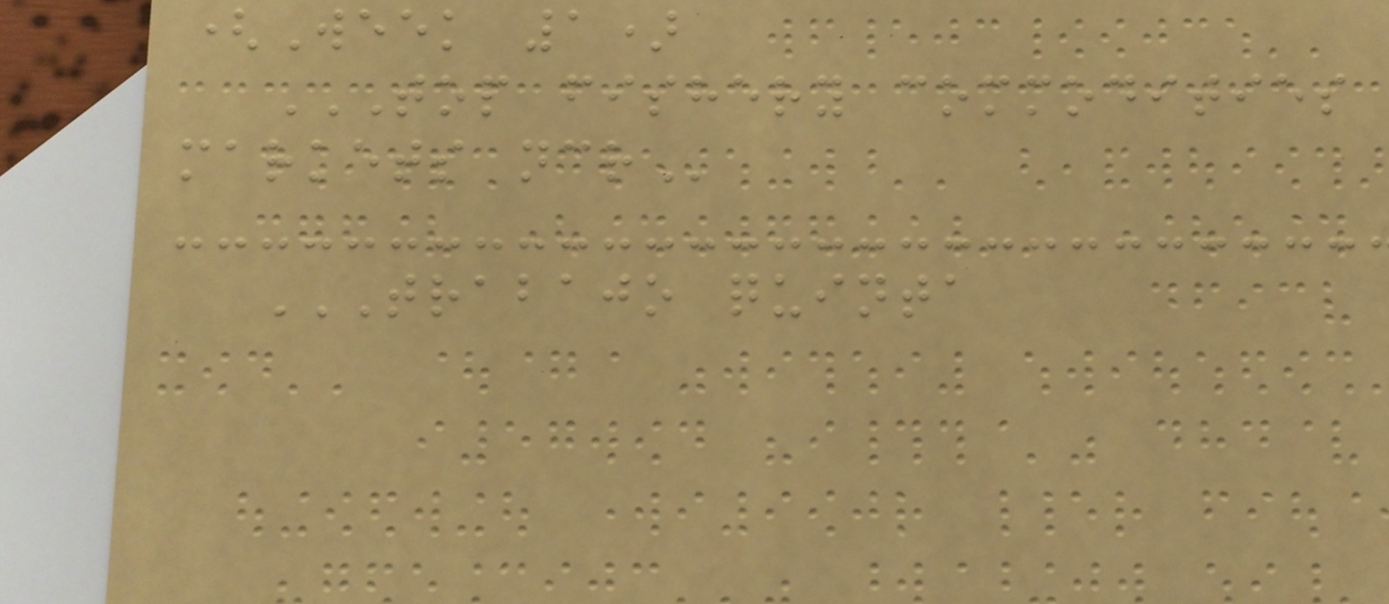(Week 1)
TOP FISHERY COMMODITIES
MARKETS NCR
TRABAJO QUINTA
